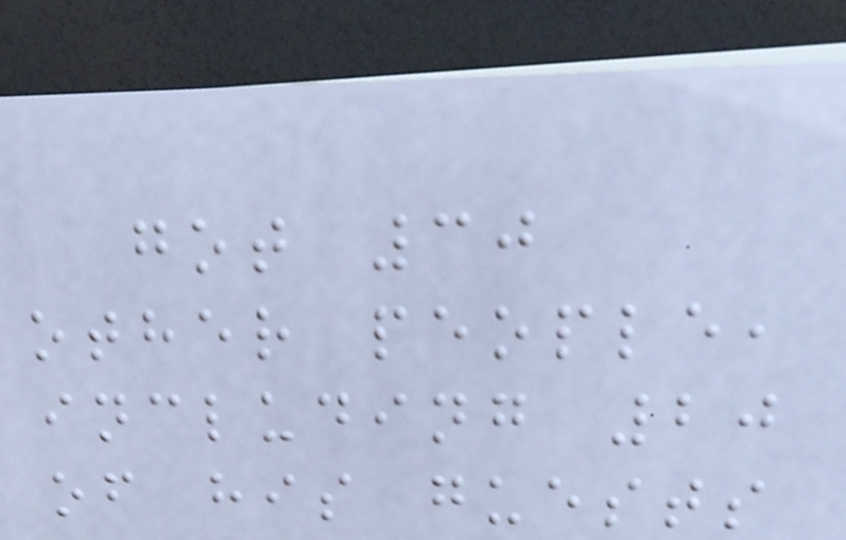got 30
other people,
including 20
of his guests
